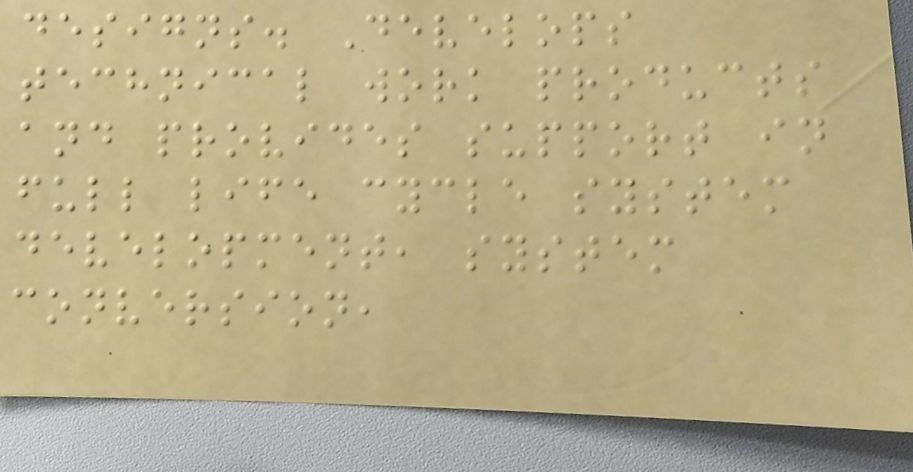designs. Develops
technical work products
and provides support in
full life cycle system
development, system
conversion,
